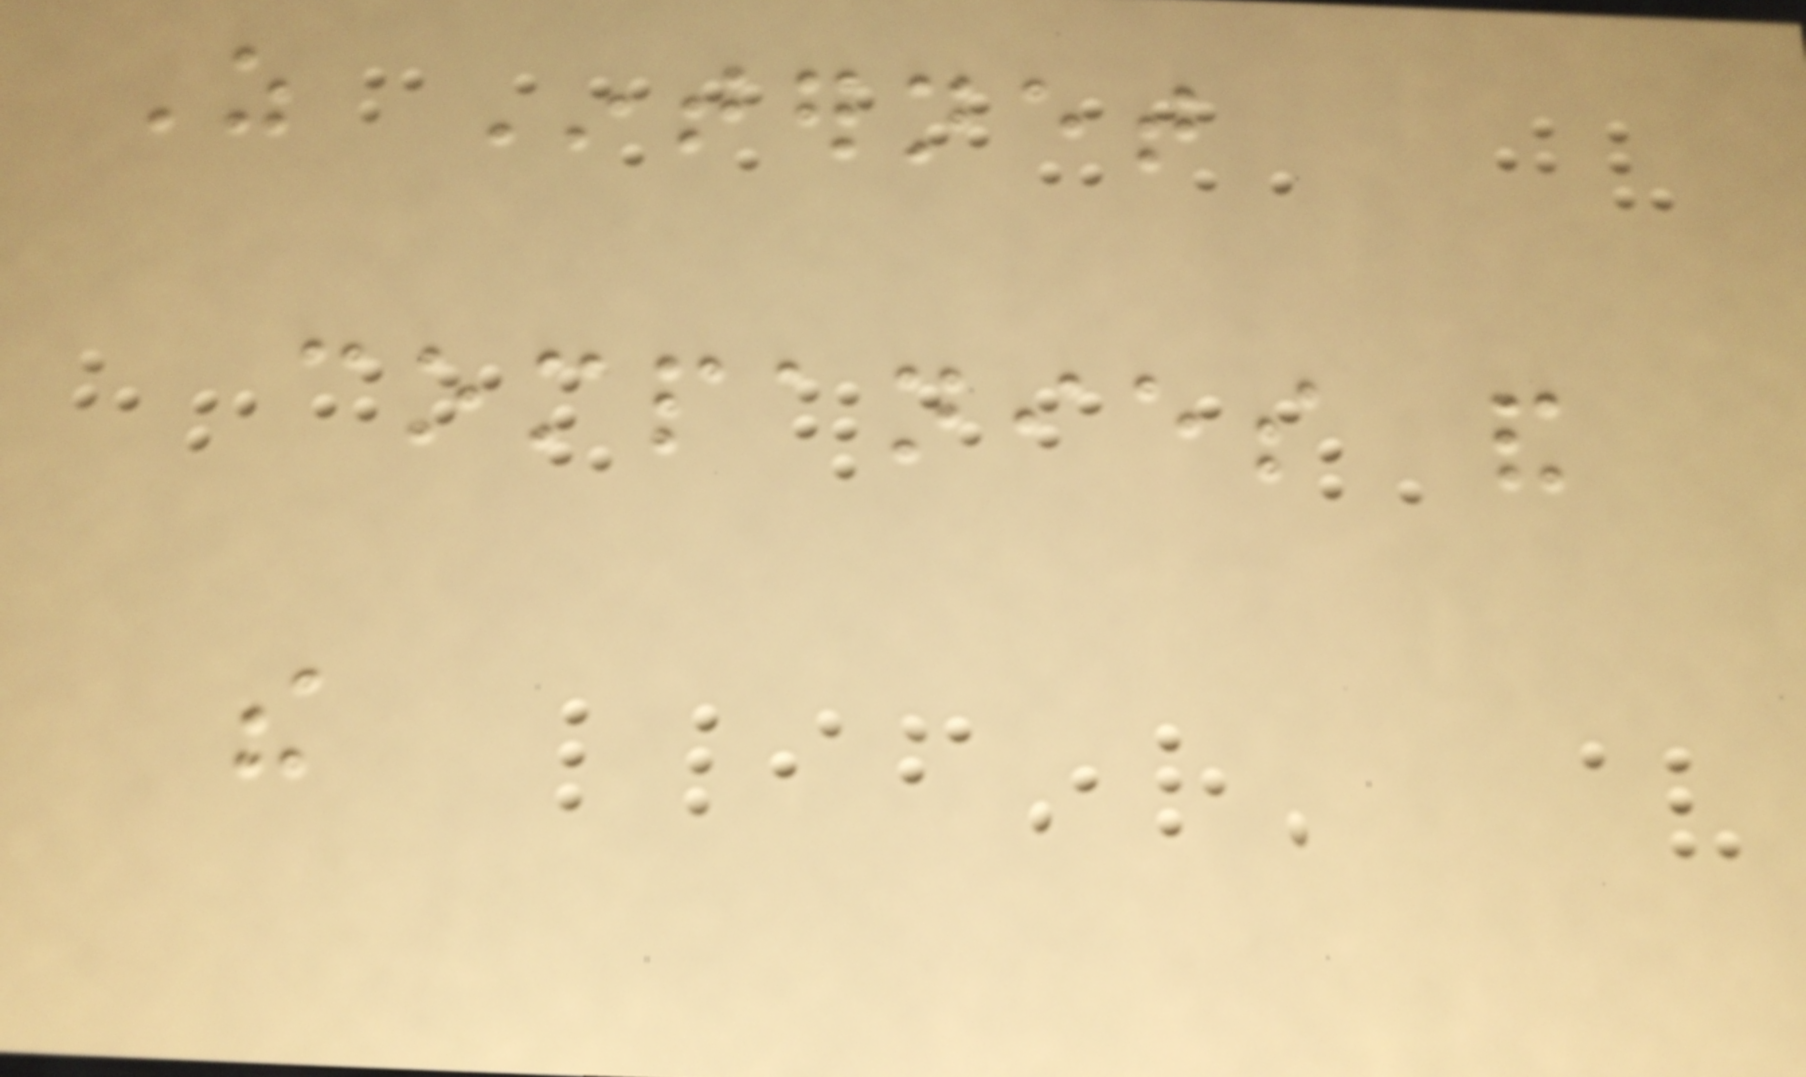As Internet
companies and
the
